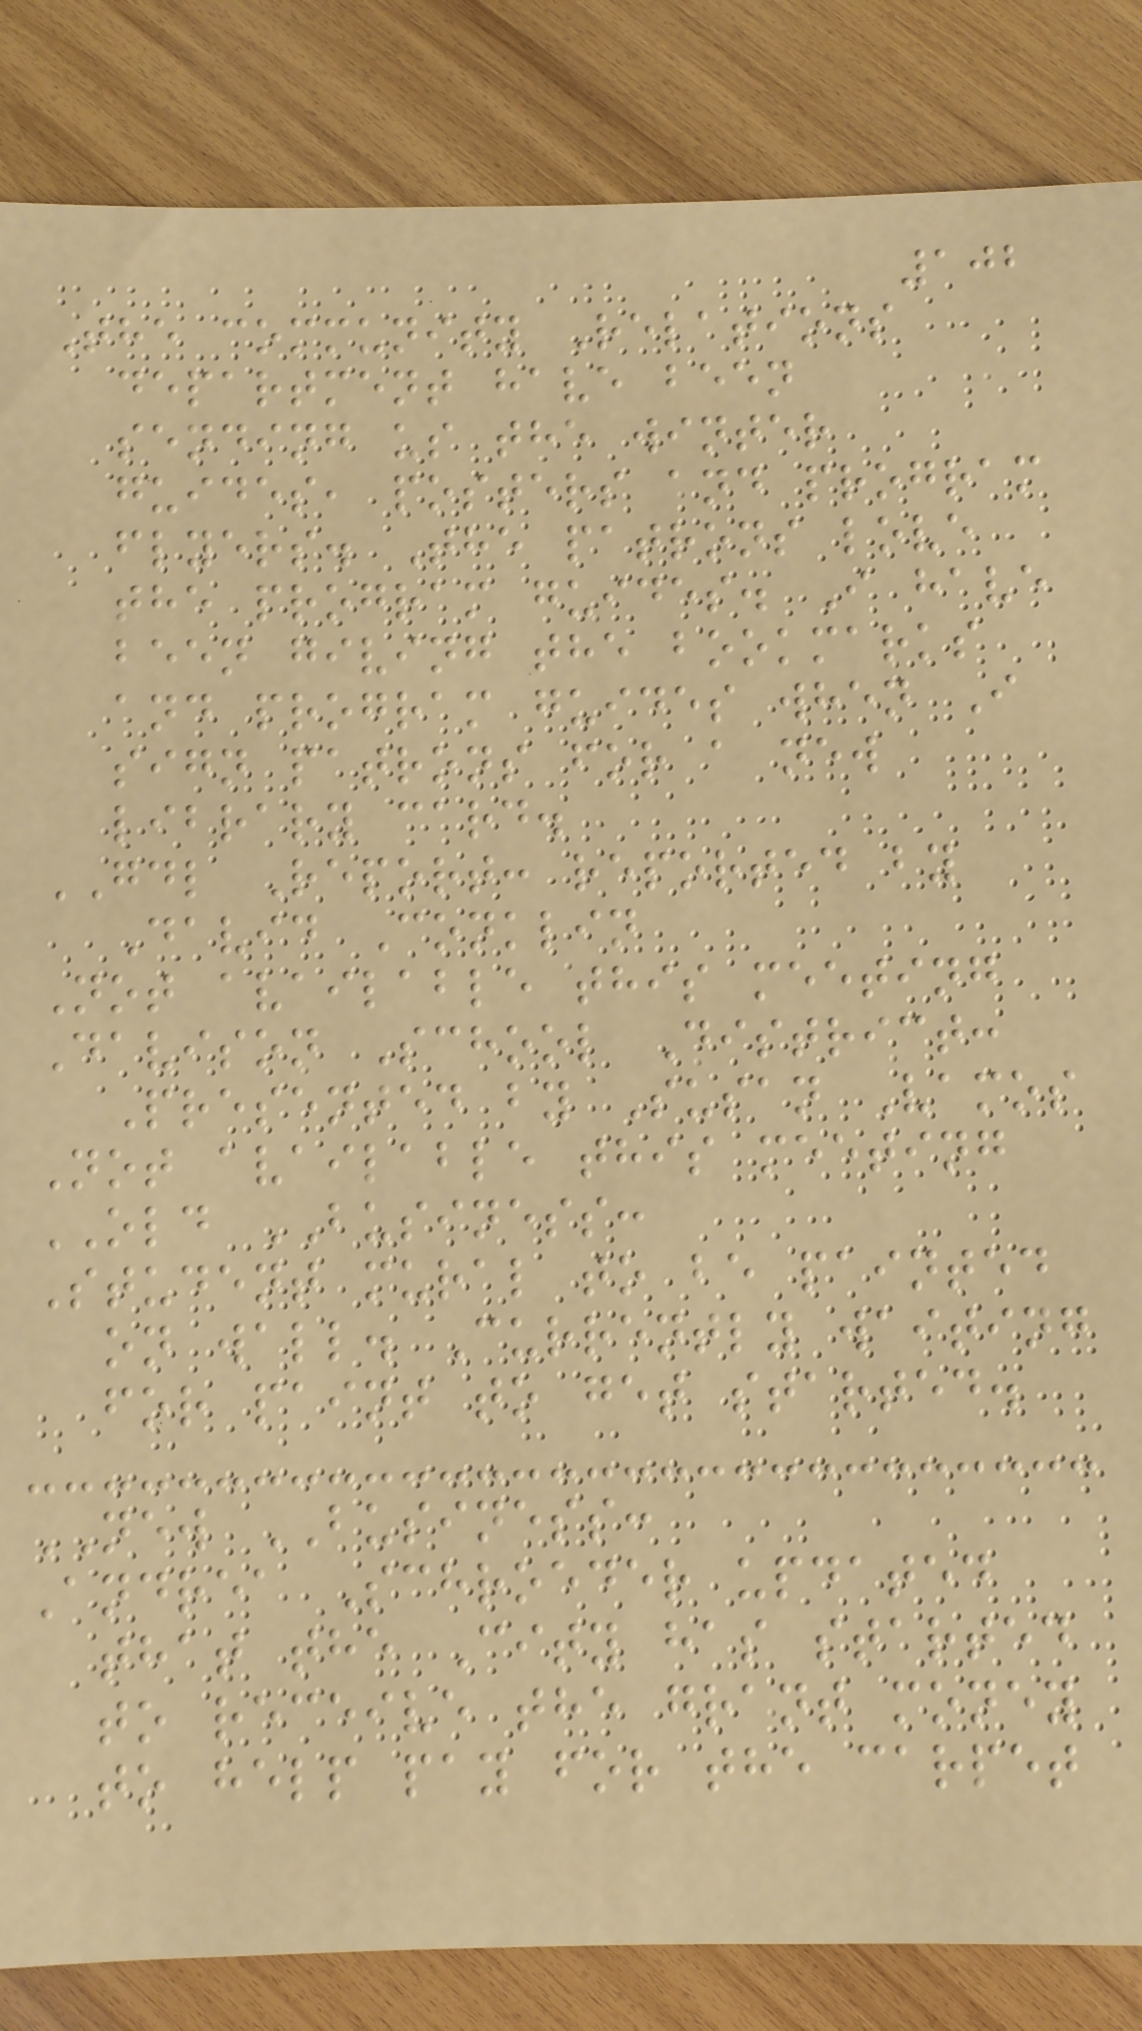102
The community Relations
department have been
sending us the winter
guides, posters and program
flyers. The patrons love
the program guides. I have
been giving the bookmarks
and program guides when I
sign patrons for a new
library card.
GDL Report: reported by
David Conklin
Not available this meeting
Davison School District:
Presented by Susan Vamos
Not available this meeting
OLD BUSINESS:
Student mural to be painted
on wall. Currently waiting
for paint to get started.
NEW BUSINESS:
Andrea Schroeder updated
that the City has started
to receive the grant money
to help pay for the carpet
